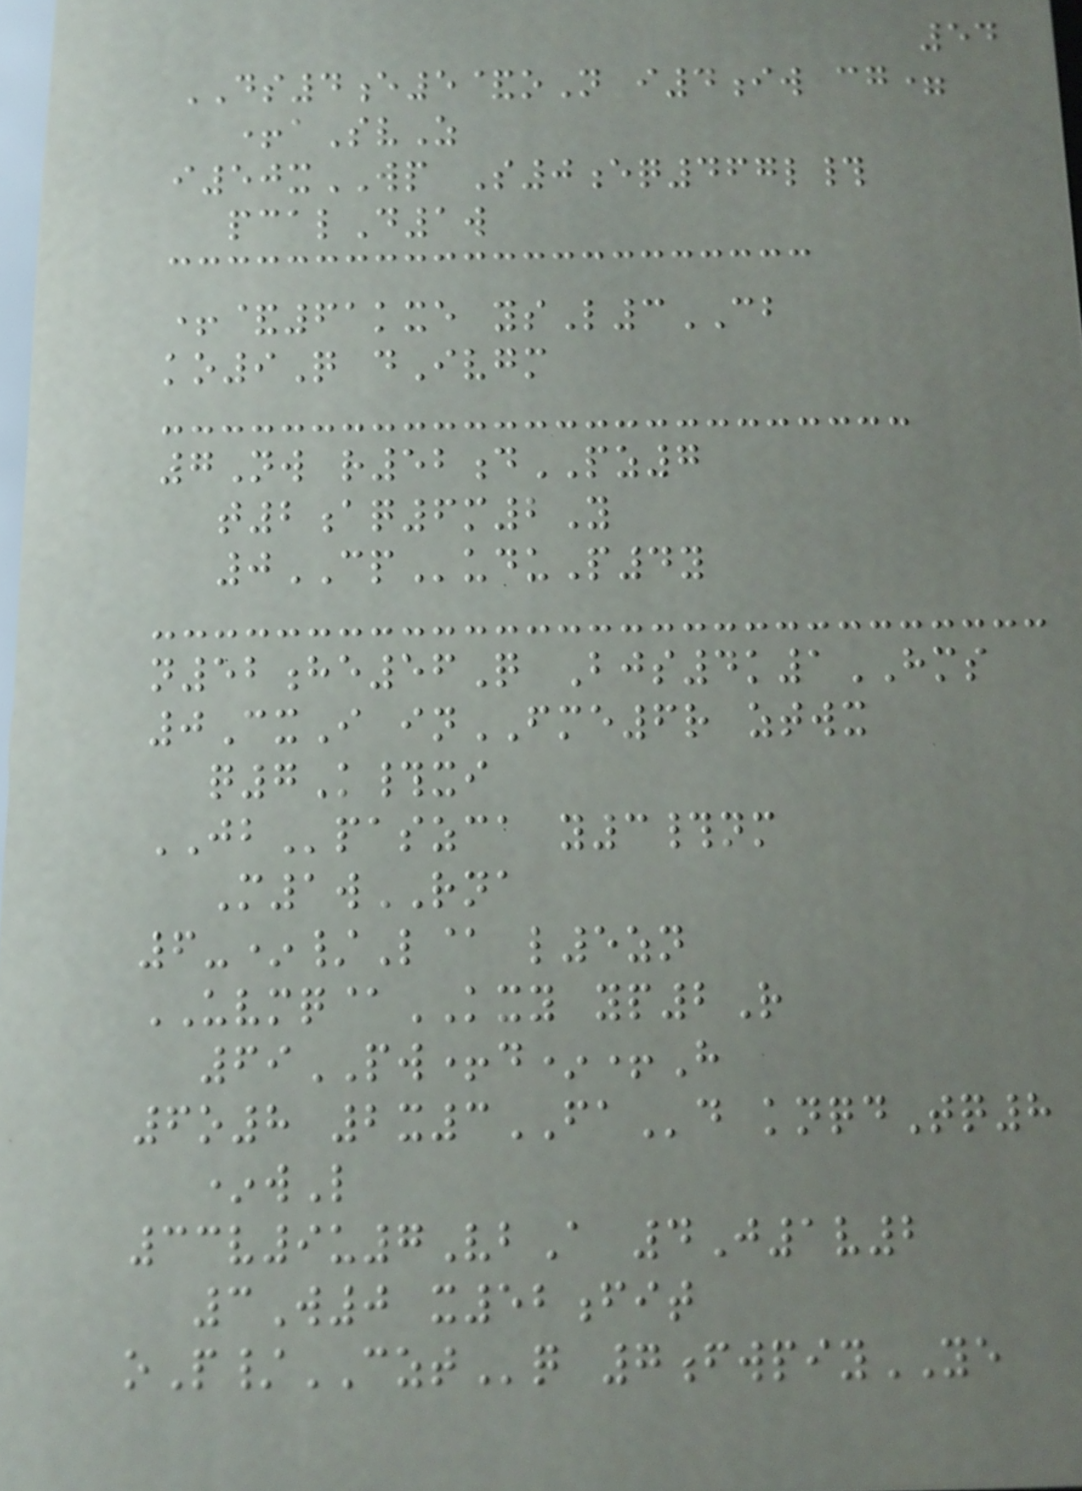54
DS4e5&oN i4iw cg=
+aSvZ
i50xWP S0eq467l#
pcalD1w
+&61kxe ysL3CB
ko9Q dIvgm
7Nw r52dPZ7
t2aq6m2Y
0CPuduP4y
n52he56Q Bjs4k1HMS
0CxI inFME6r ztwx
q7K#xi
JBpaszca y3#nm
M1wRNA
6-*/L@ l5zn
UVMQ@KXY yp2R
69PW+d*+H
6o8 2x3FAd knqdTq8
*wL
33v9u7VbA 4J1v2
3W0 x52fit
oP/CZTq 7fwpiyYE
